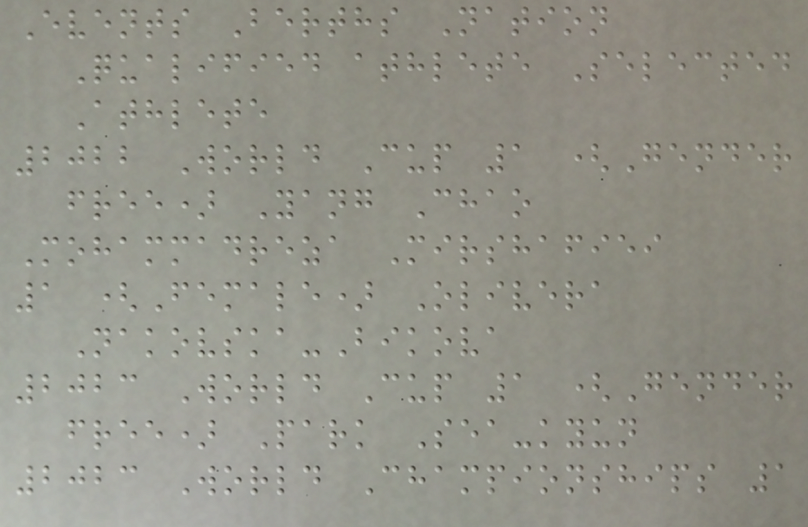Events Berths Nation
Qualified athlete Selected
Athlete
2022 World Cup 1 (Gender
free) Yang Chao
Mohammadreza Mirshafiei
1 (Female) Olivera
Nakovska-Bikova
2023 World Cup 1 (Gender
free) Park Sea-kyun
2023 World Championships 1
